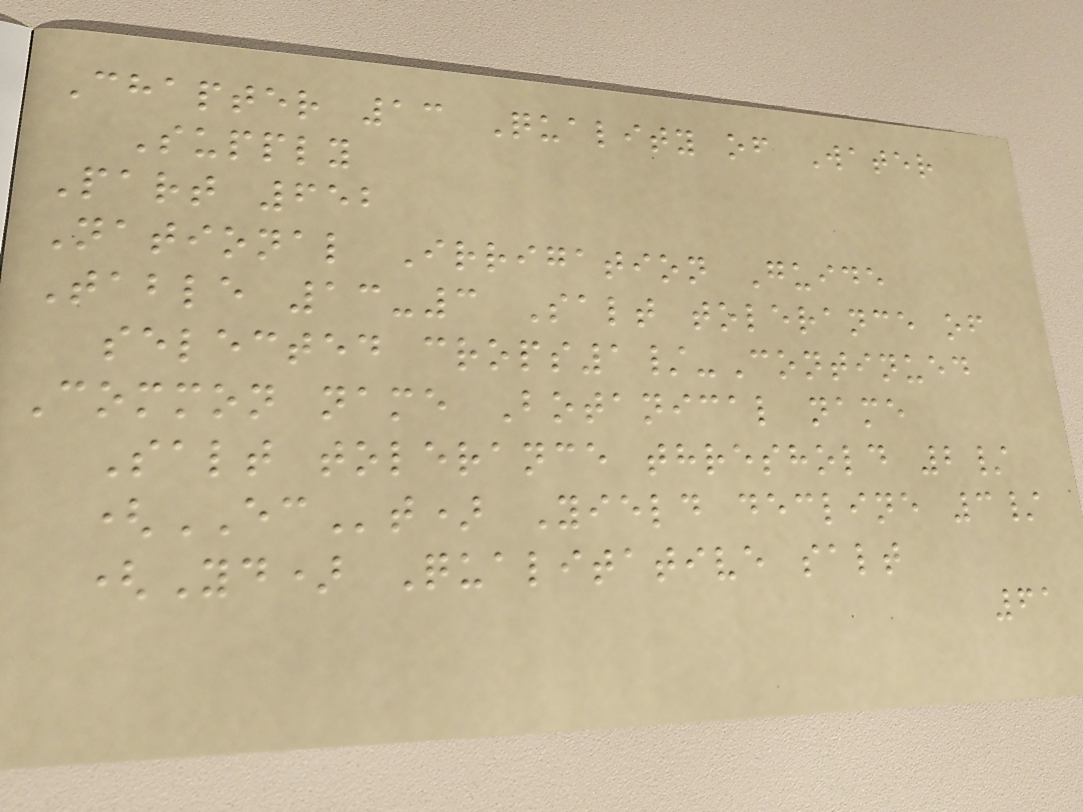Chapter 13 Quality of Water
Supply
Part 652
National Irrigation Guide
Table 13-3 Salt tolerance of
selected crops1/-Continued
Common name Botanical name
Salt tolerance threshold 2/
(ECt) Yield decline 3/
(Yd) Qualitative salt
61
